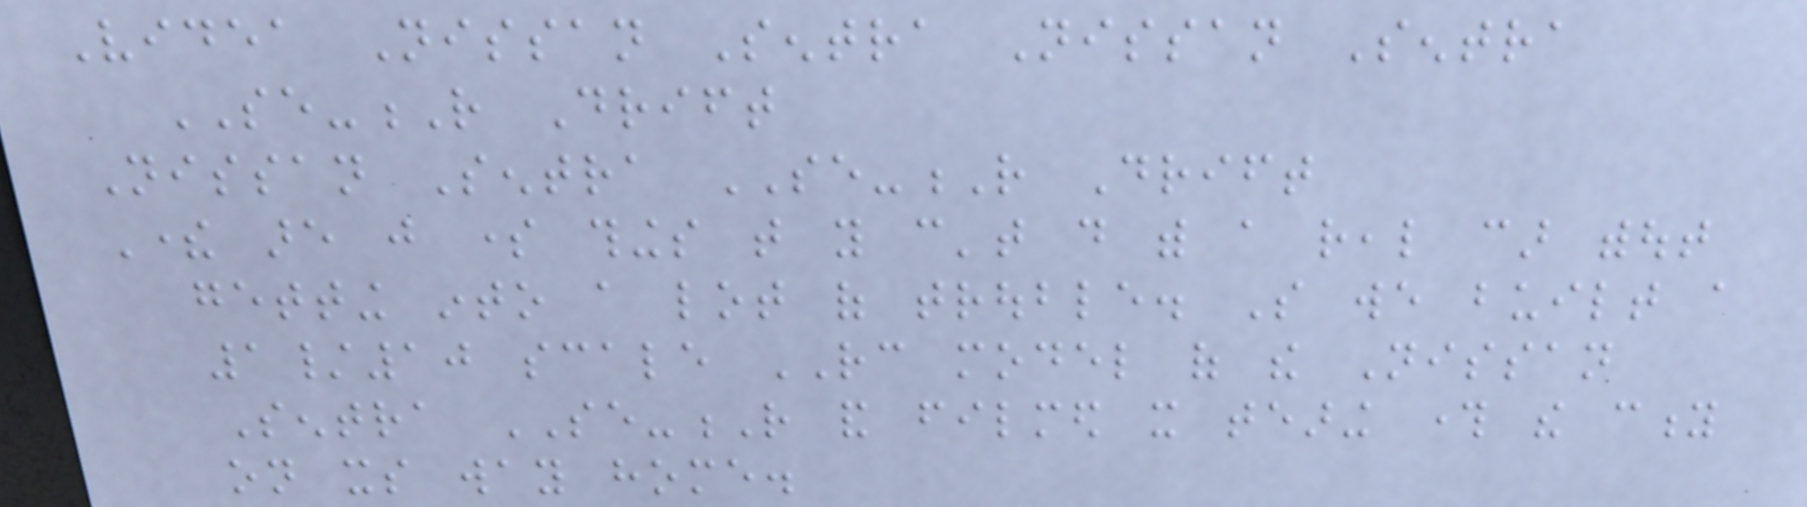Videa Nissan Sentra Nissan Sentra
SE-R Drift
Nissan Sentra SE-R Drift
There are just some things that you can't do with a real car without
getting into a lot of trouble. So we built a
1/10 scale RC model of the Nissan
Sentra SE-R and filmed it tearing through the city
on its way home.
